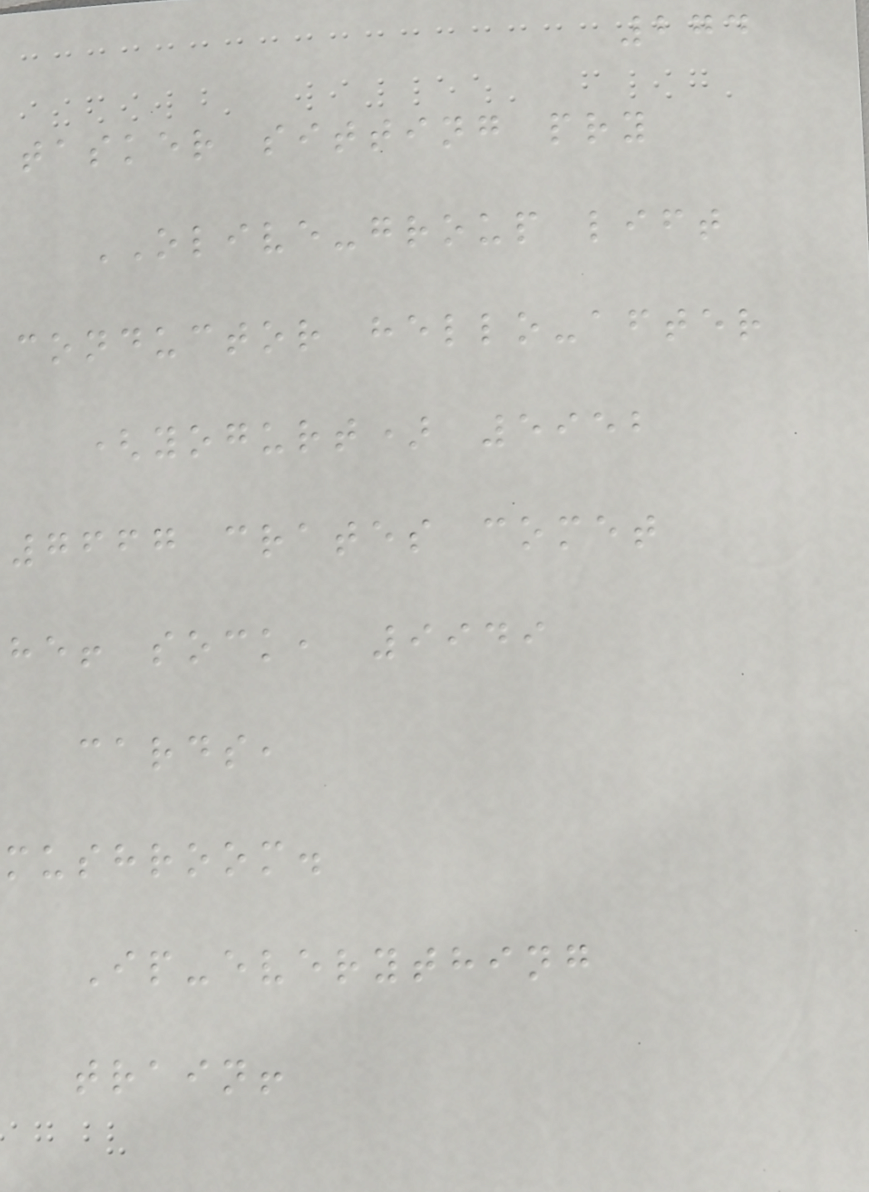274
tasker sitting pry
OLIVE-group lift
conductor hello-after
(yogurt) 5952
7667 crates comet
he! sock, 9949
cards,
mushroom.
Ip-everything
train!
